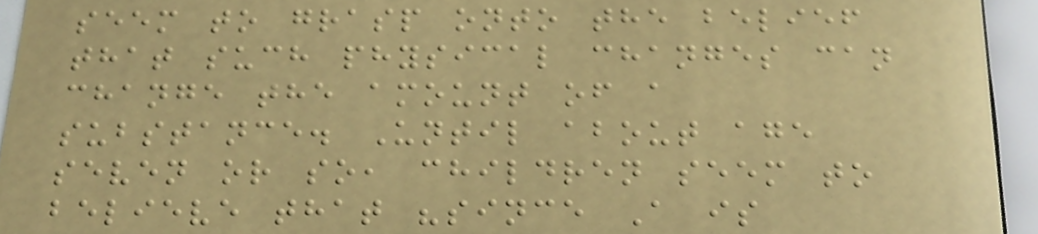seem to grasp onto the belief
that such physical changes can
change the amount of a
substance. Until about age
seven or so, children seem to
believe that "since A is
